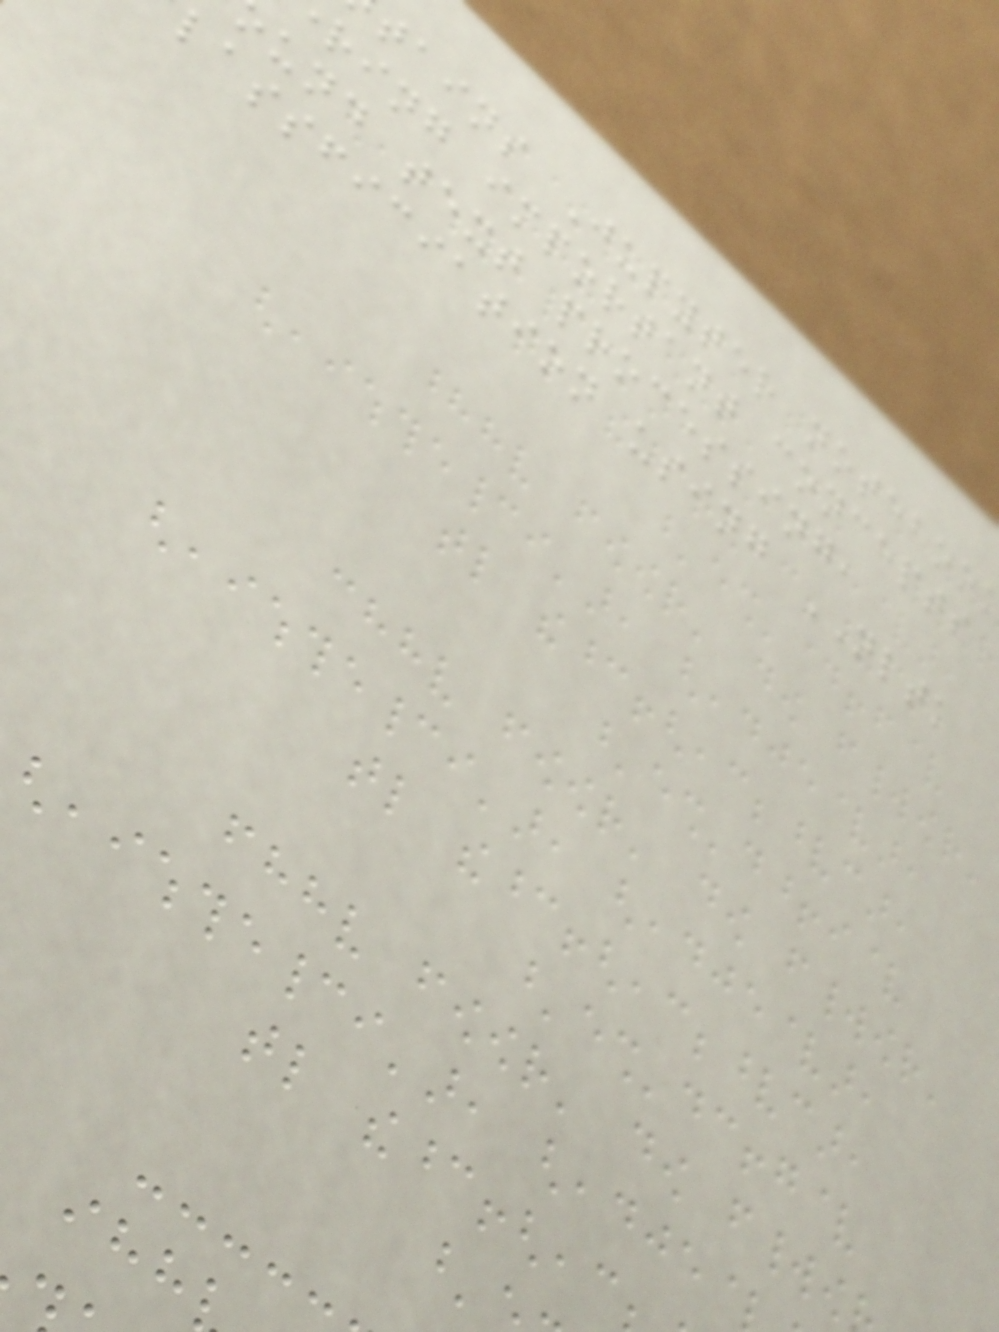tains Jupyter noteboo
ring important concepts
und text processing,
lassficiation using NLTK
